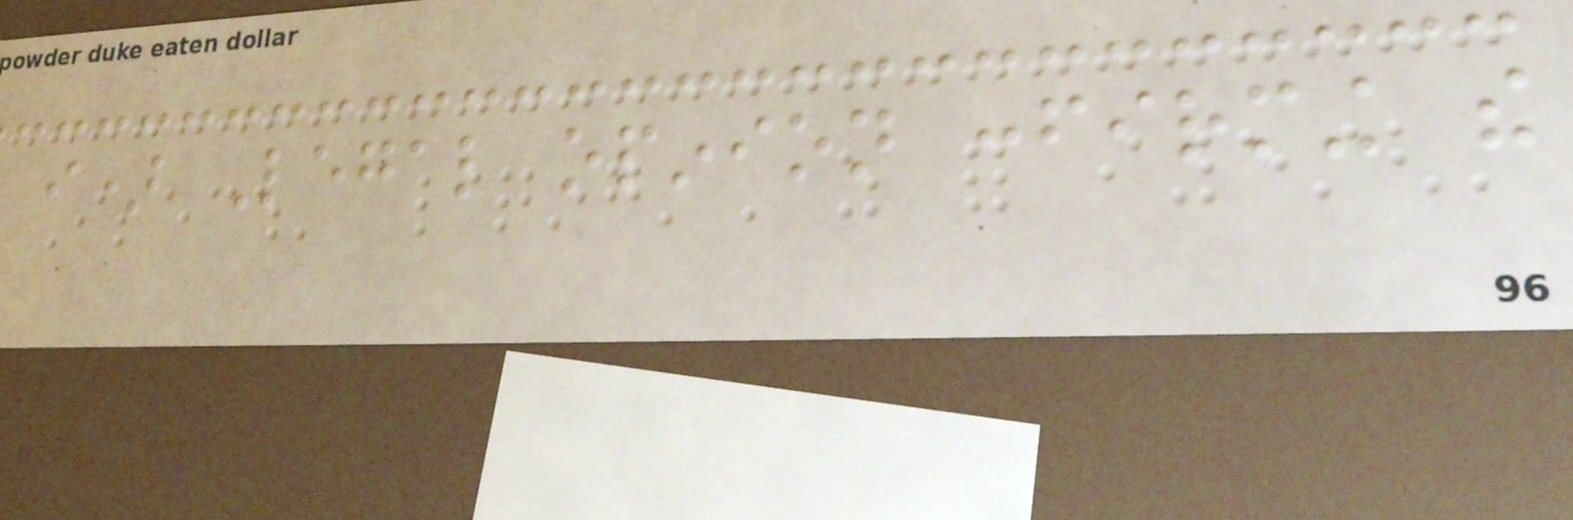i) Legal opinion confirming the
